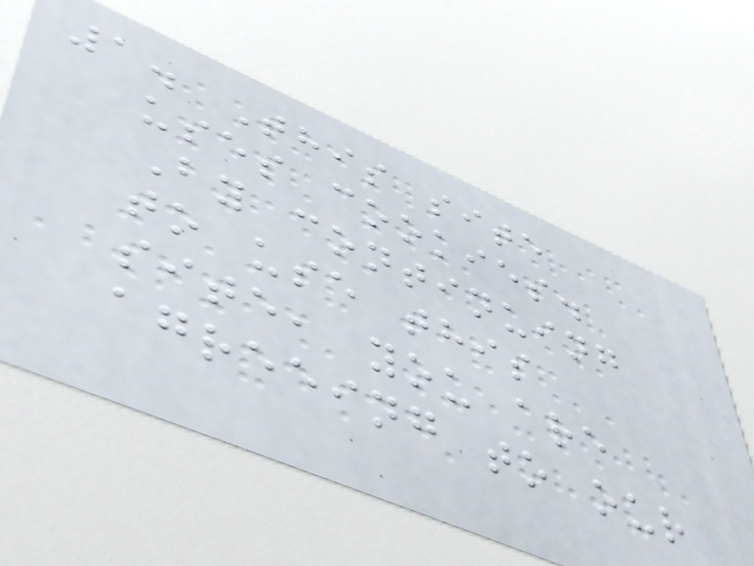1. This site
uses cookies.
By continuing
to use this
site, you are
agreeing to our
